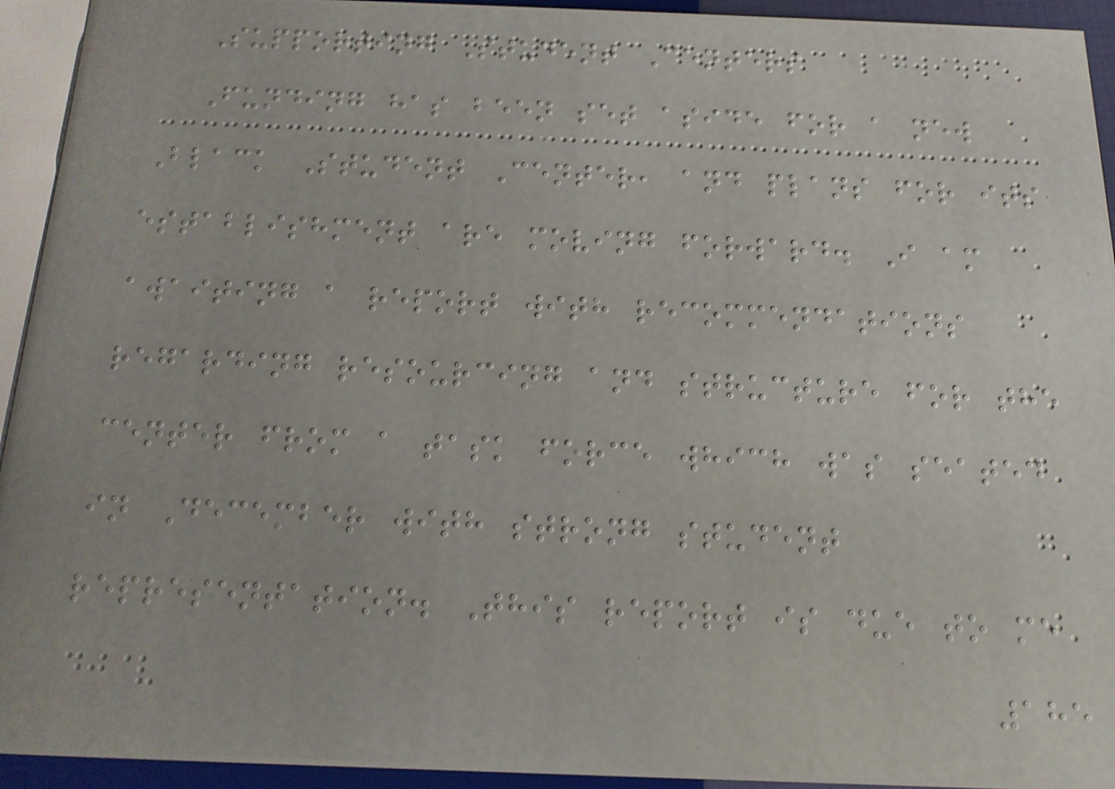Supporting Student Centers
Funding has been set aside for a new
Black Student Center, and plans for its
establishment are moving forward. I am
awaiting a report with recommendations
regarding resourcing and structure for the
center from a task force which was seated
in December with strong student
representation. This report is due to me
185
